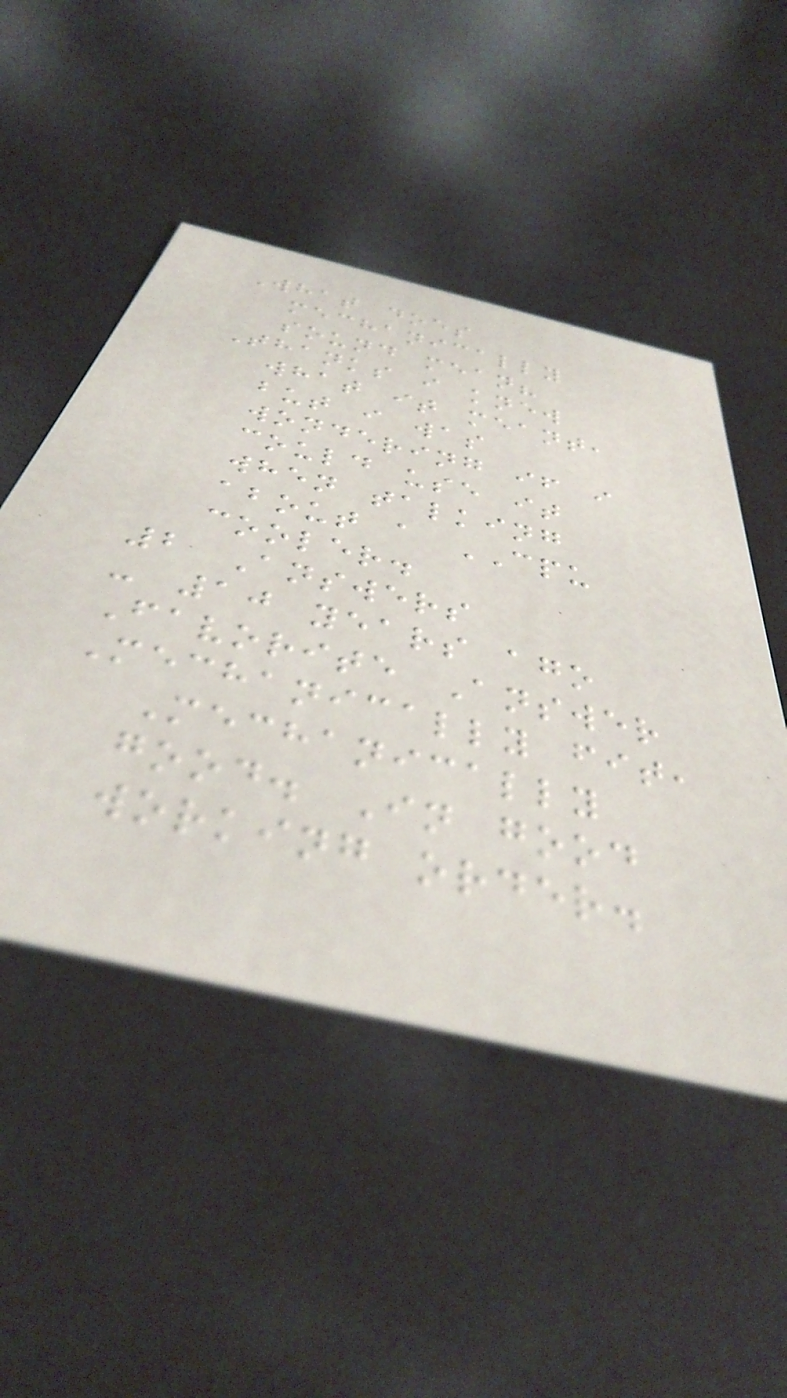What does
mechanically
sound mean?
Thanks i knew
what it meant,
but i was
wondering if i
could use it
when talking
about a CPU
cooler.
2 Answers
- 10 years ago
Favorite Answer
Mechanically fit,
Mechanically
good. In good
working order.
